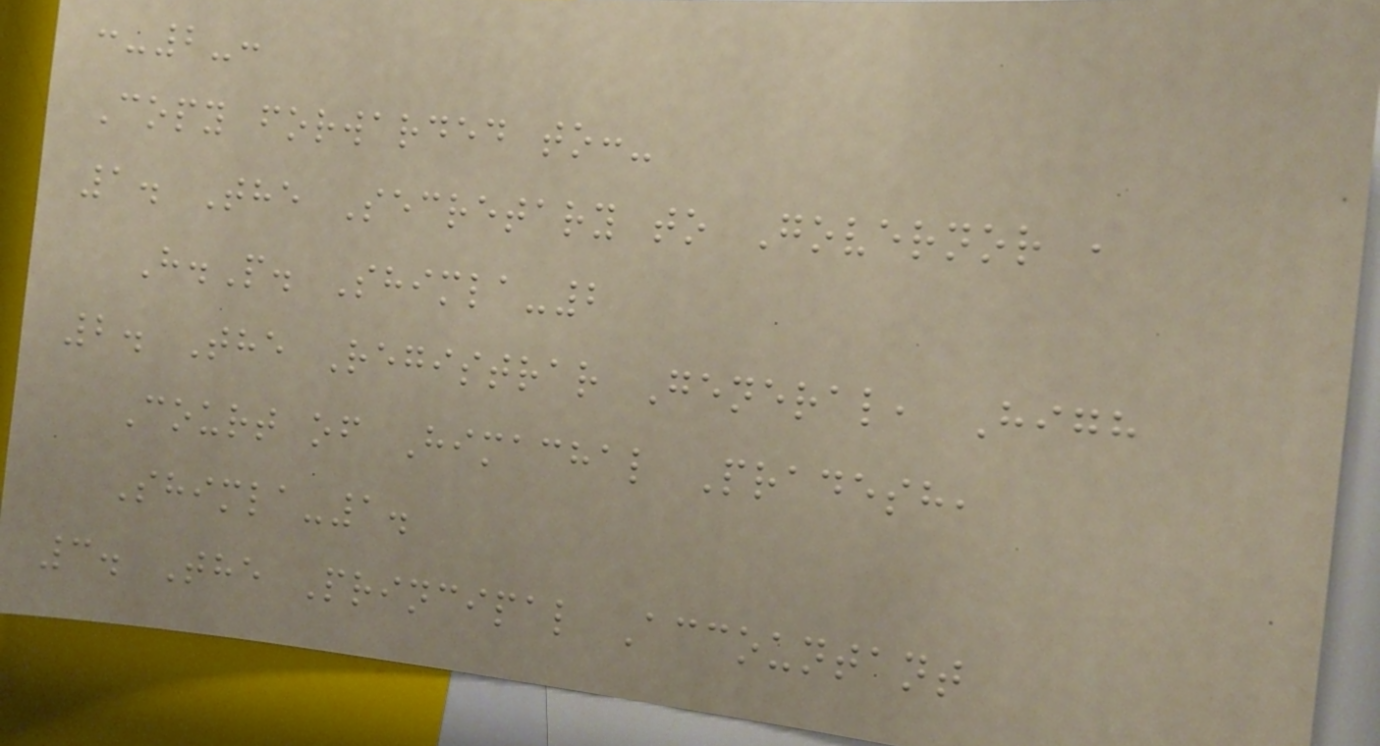:-2-:
Copy forwarded to:-
1. The Secretary to Governor ,
H.P. Shimla-2
2. The Registrar General, High
Court of Himachal Pradesh,
Shimla-1.
3. The Principal Accountant
